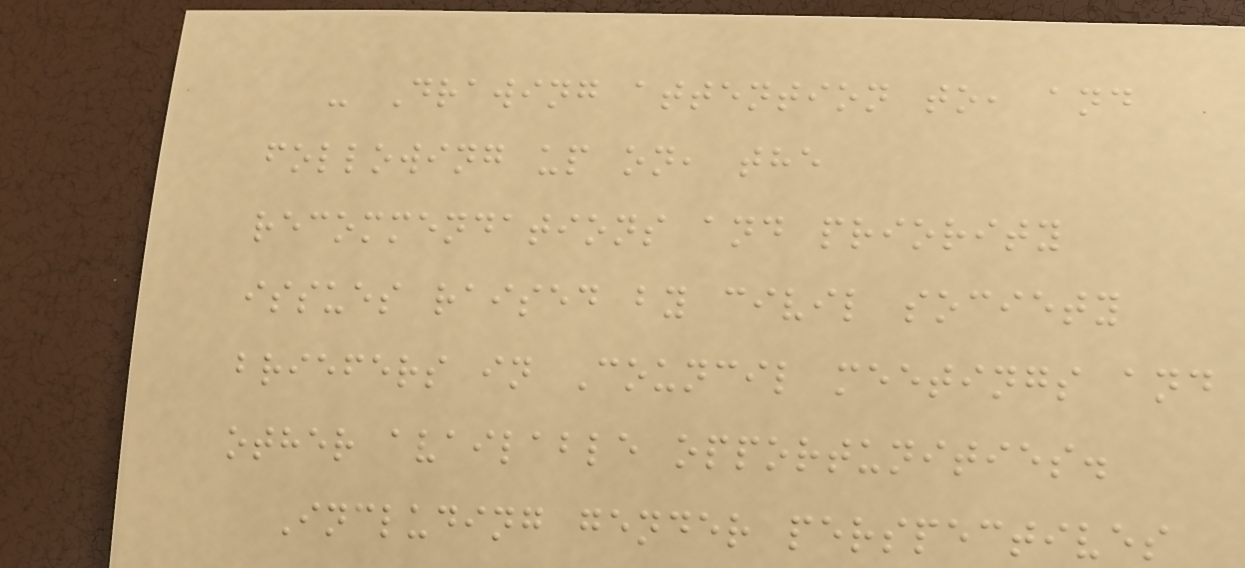- Drawing attention to, and
following up on, the
recommendations and priority
issues raised by civil society
briefers in Council meetings and
other available opportunities.
Including gender perspectives
